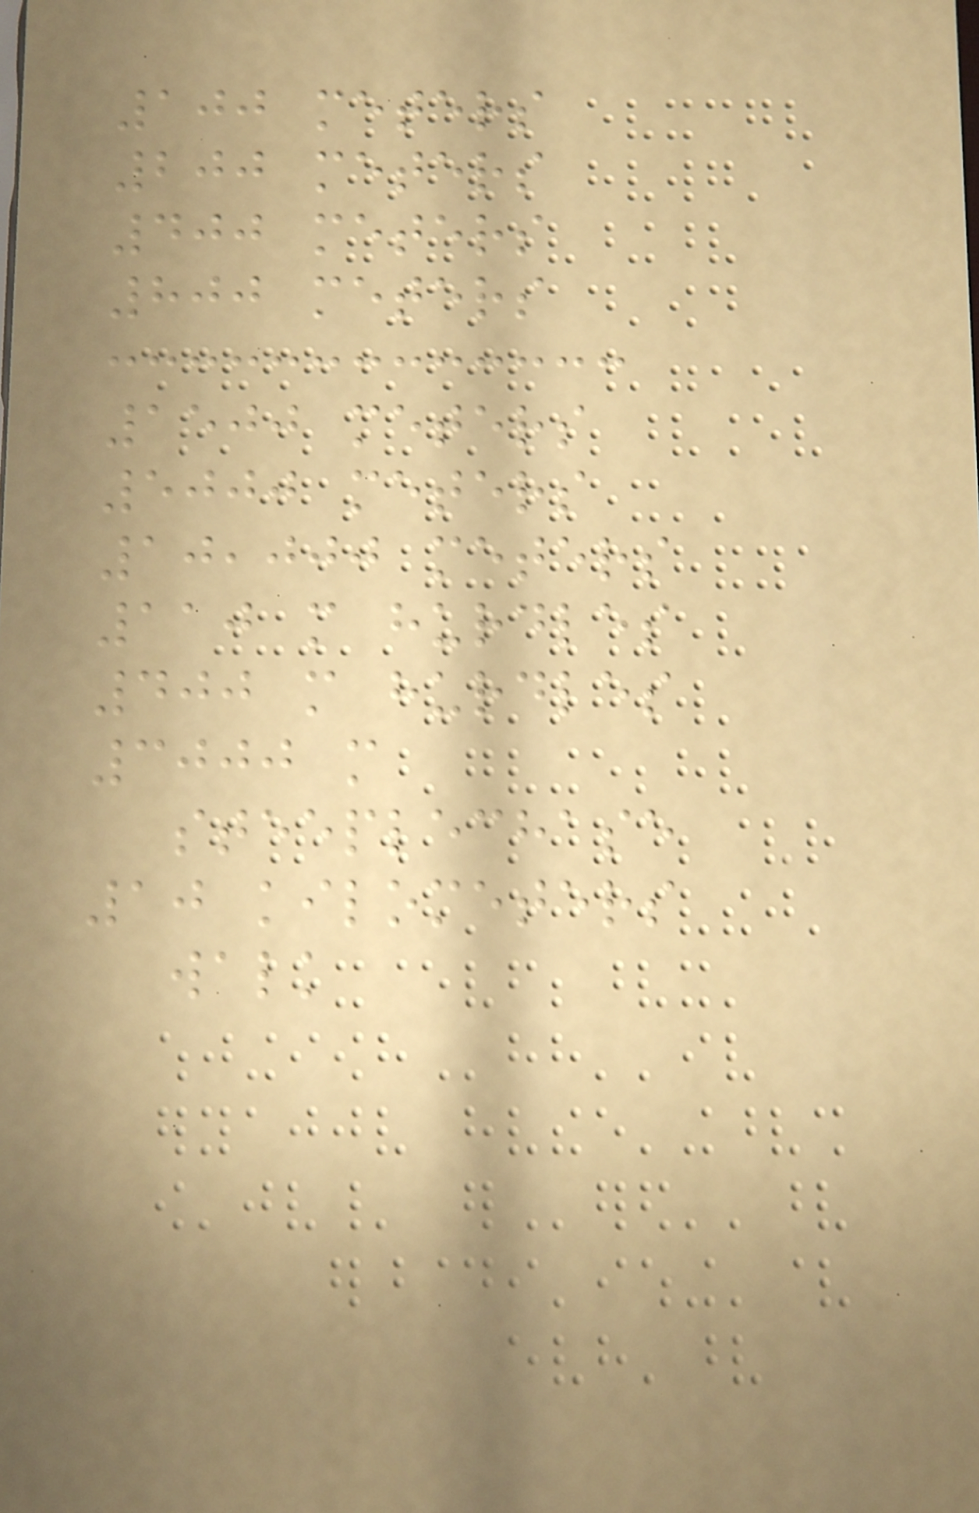100 meters
200 meters
400 meters
800 meters
1500 meters
5000 meters
10,000 meters
110 m hurdles
400 m hurdles
3000 m
steeplechase
10 kilometers
walk
